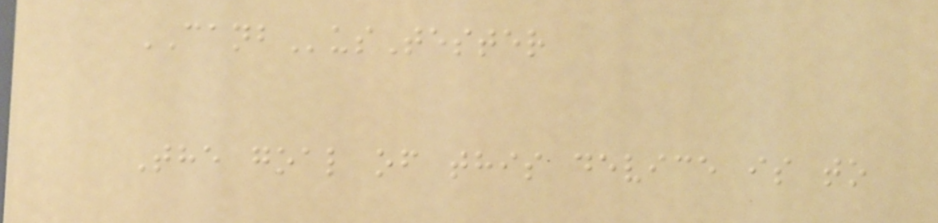CANBusTester
The goal of this device is to
